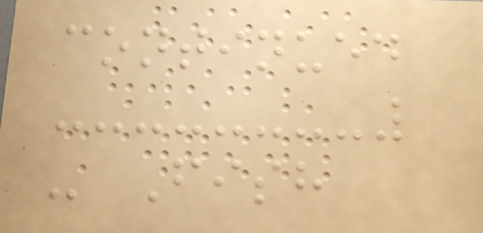continued
- Fish
